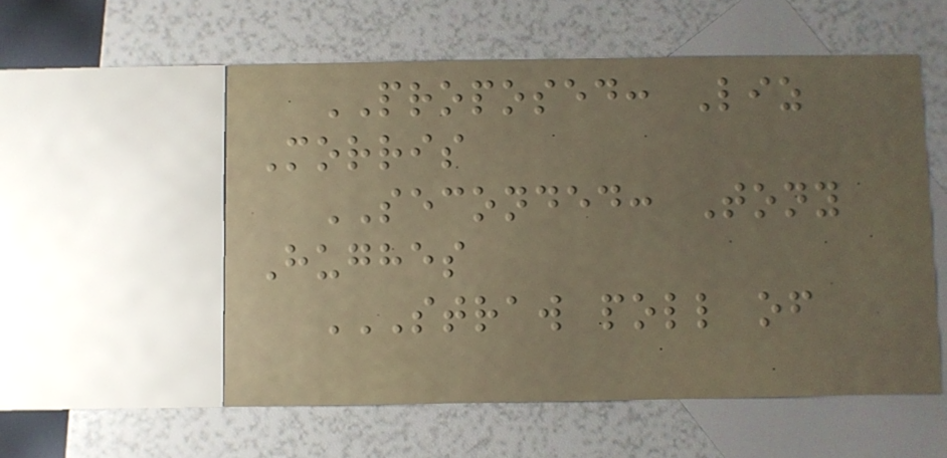PROPOSED: Liz
Morris
SECONDED: Tony
Hughes
STRAW POLL OF
